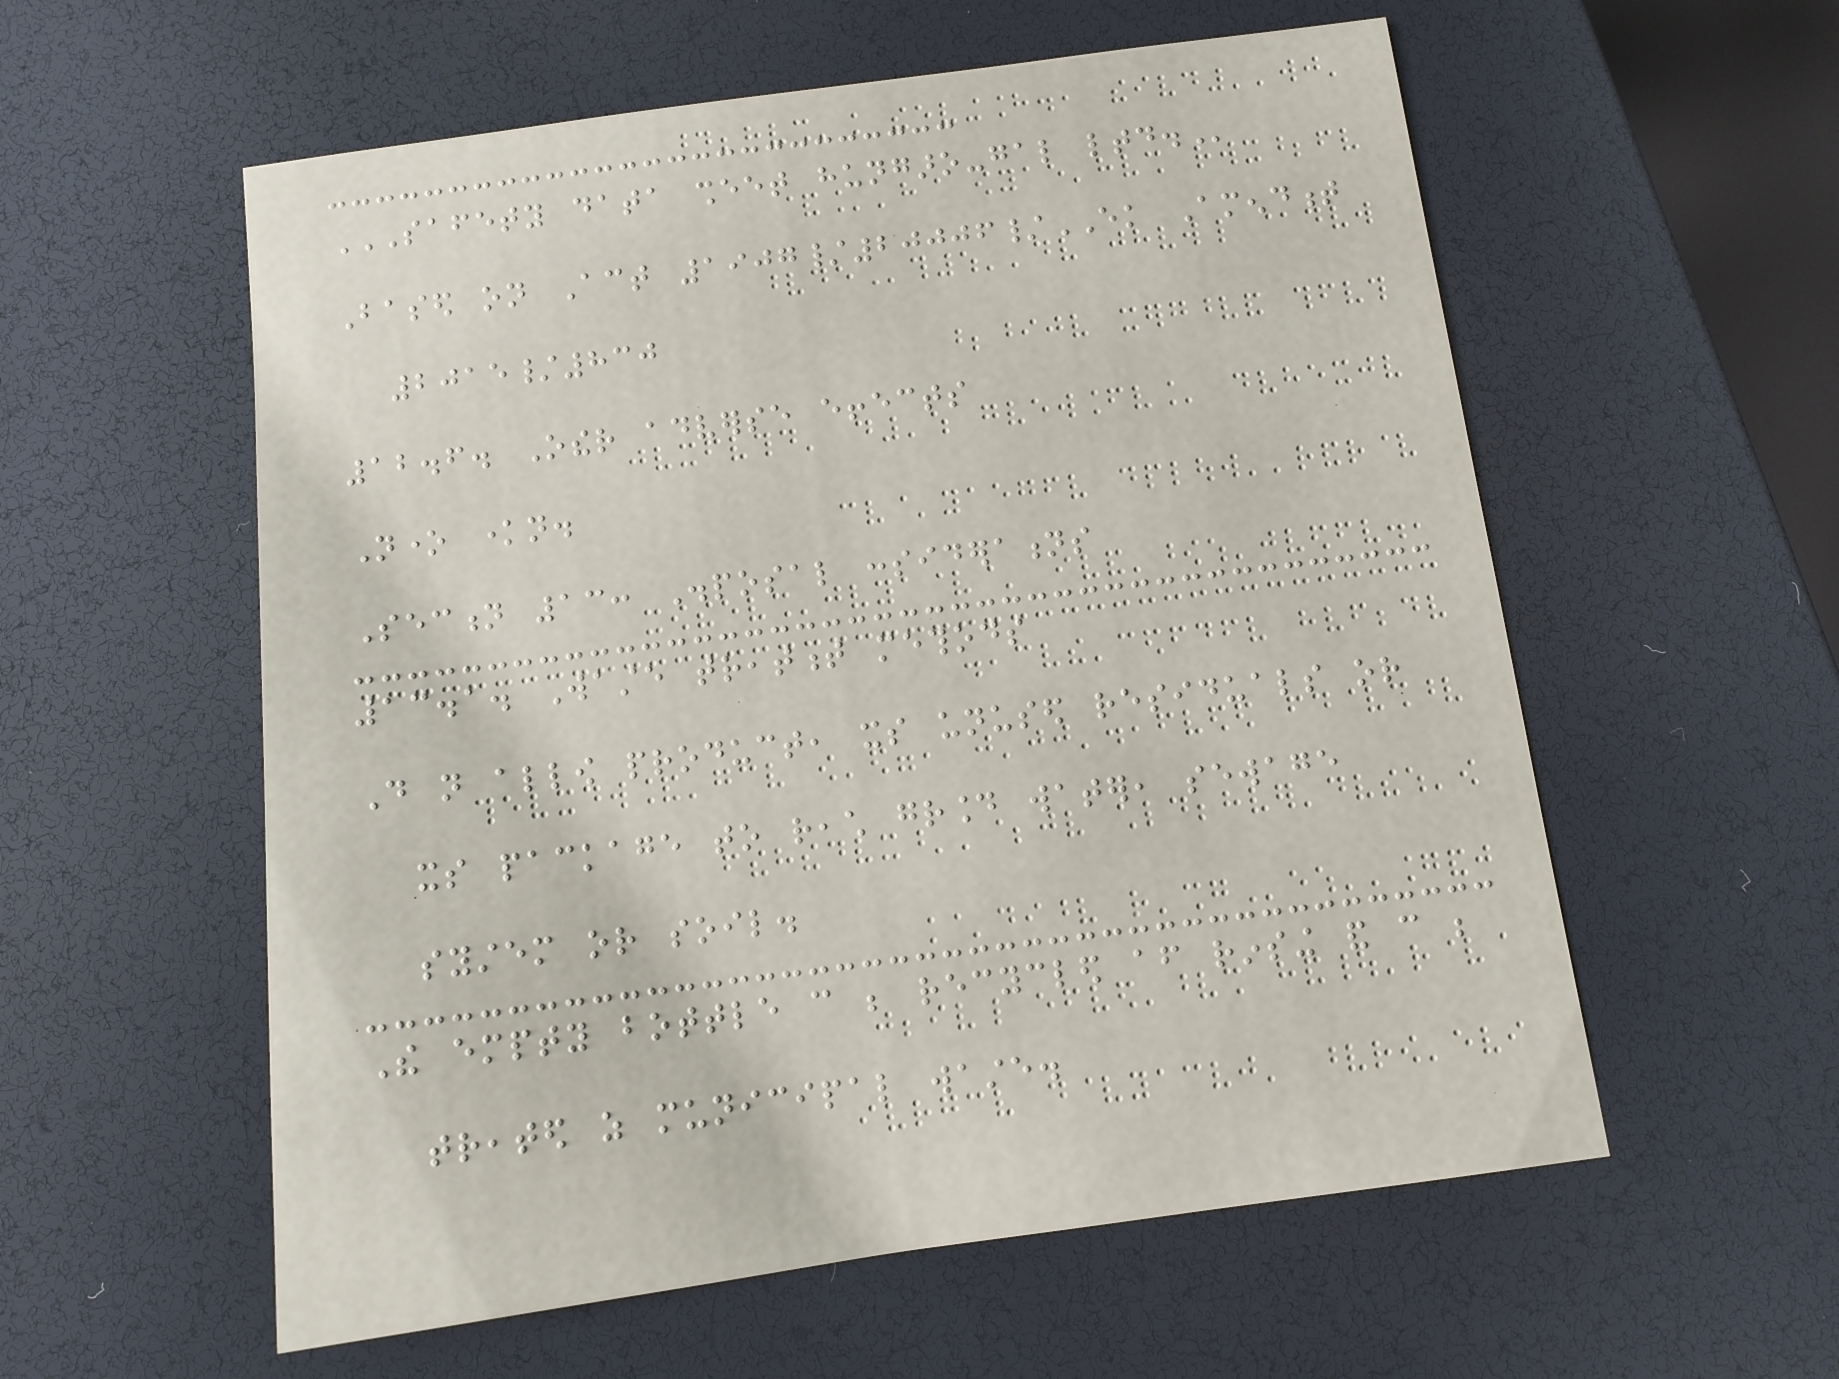SAFETY DATA SHEET HUNGARO-GAL LTD.
Based on Act 1907/20006/EK Amendment
2015/830
12.6. Other adverse effects
None known.
Section 13: Disposal considerations
13.1. Waste treatment methods
Do not allow product, its unused residuals or
its package to reach ground water, sewage
system or soil.
The empty bottle can be recycled after rinsing and can be
treated as municipal waste.
